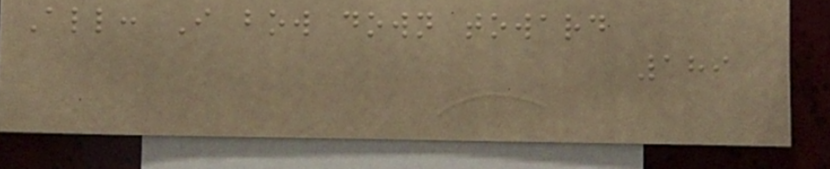All: I bow down toward
189
